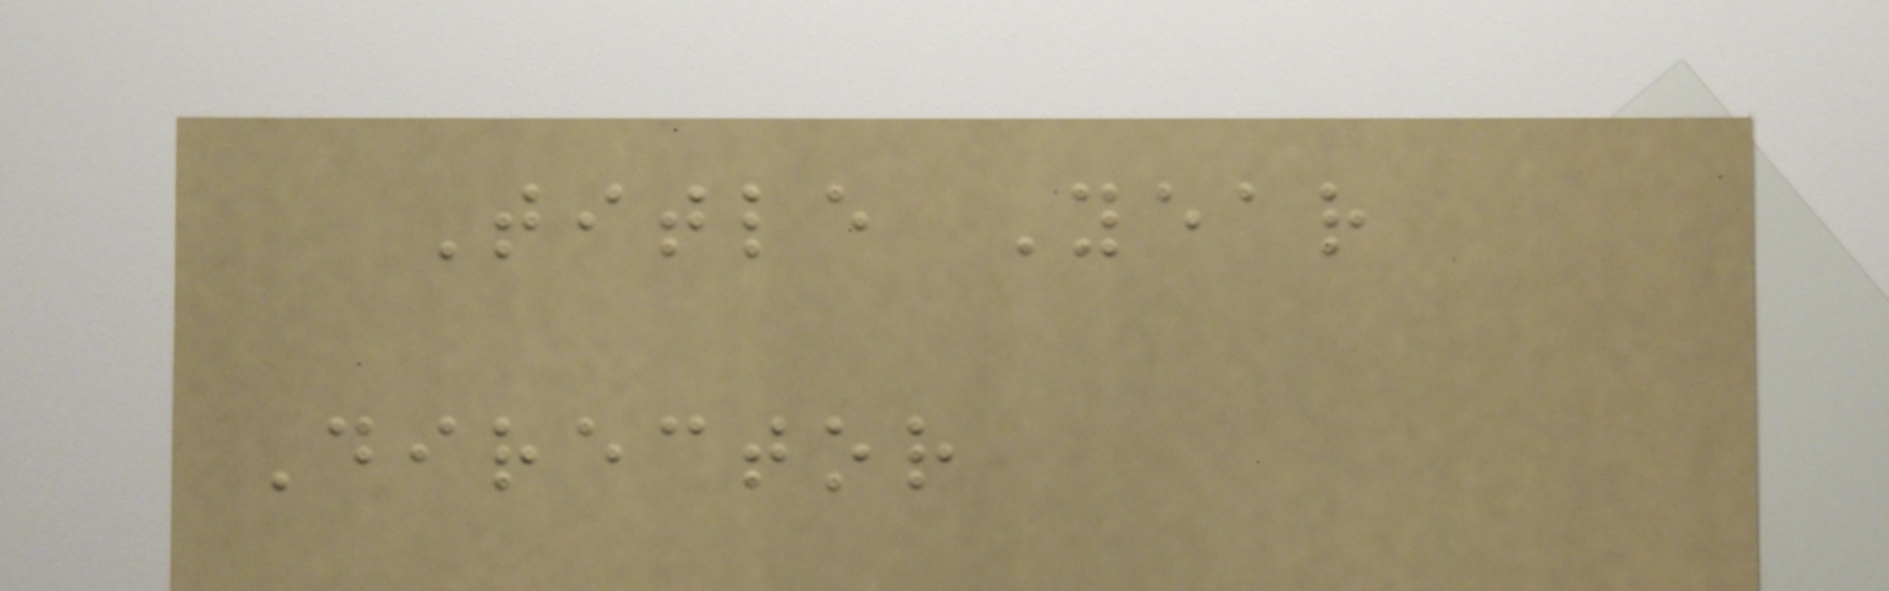Title Year
Director
